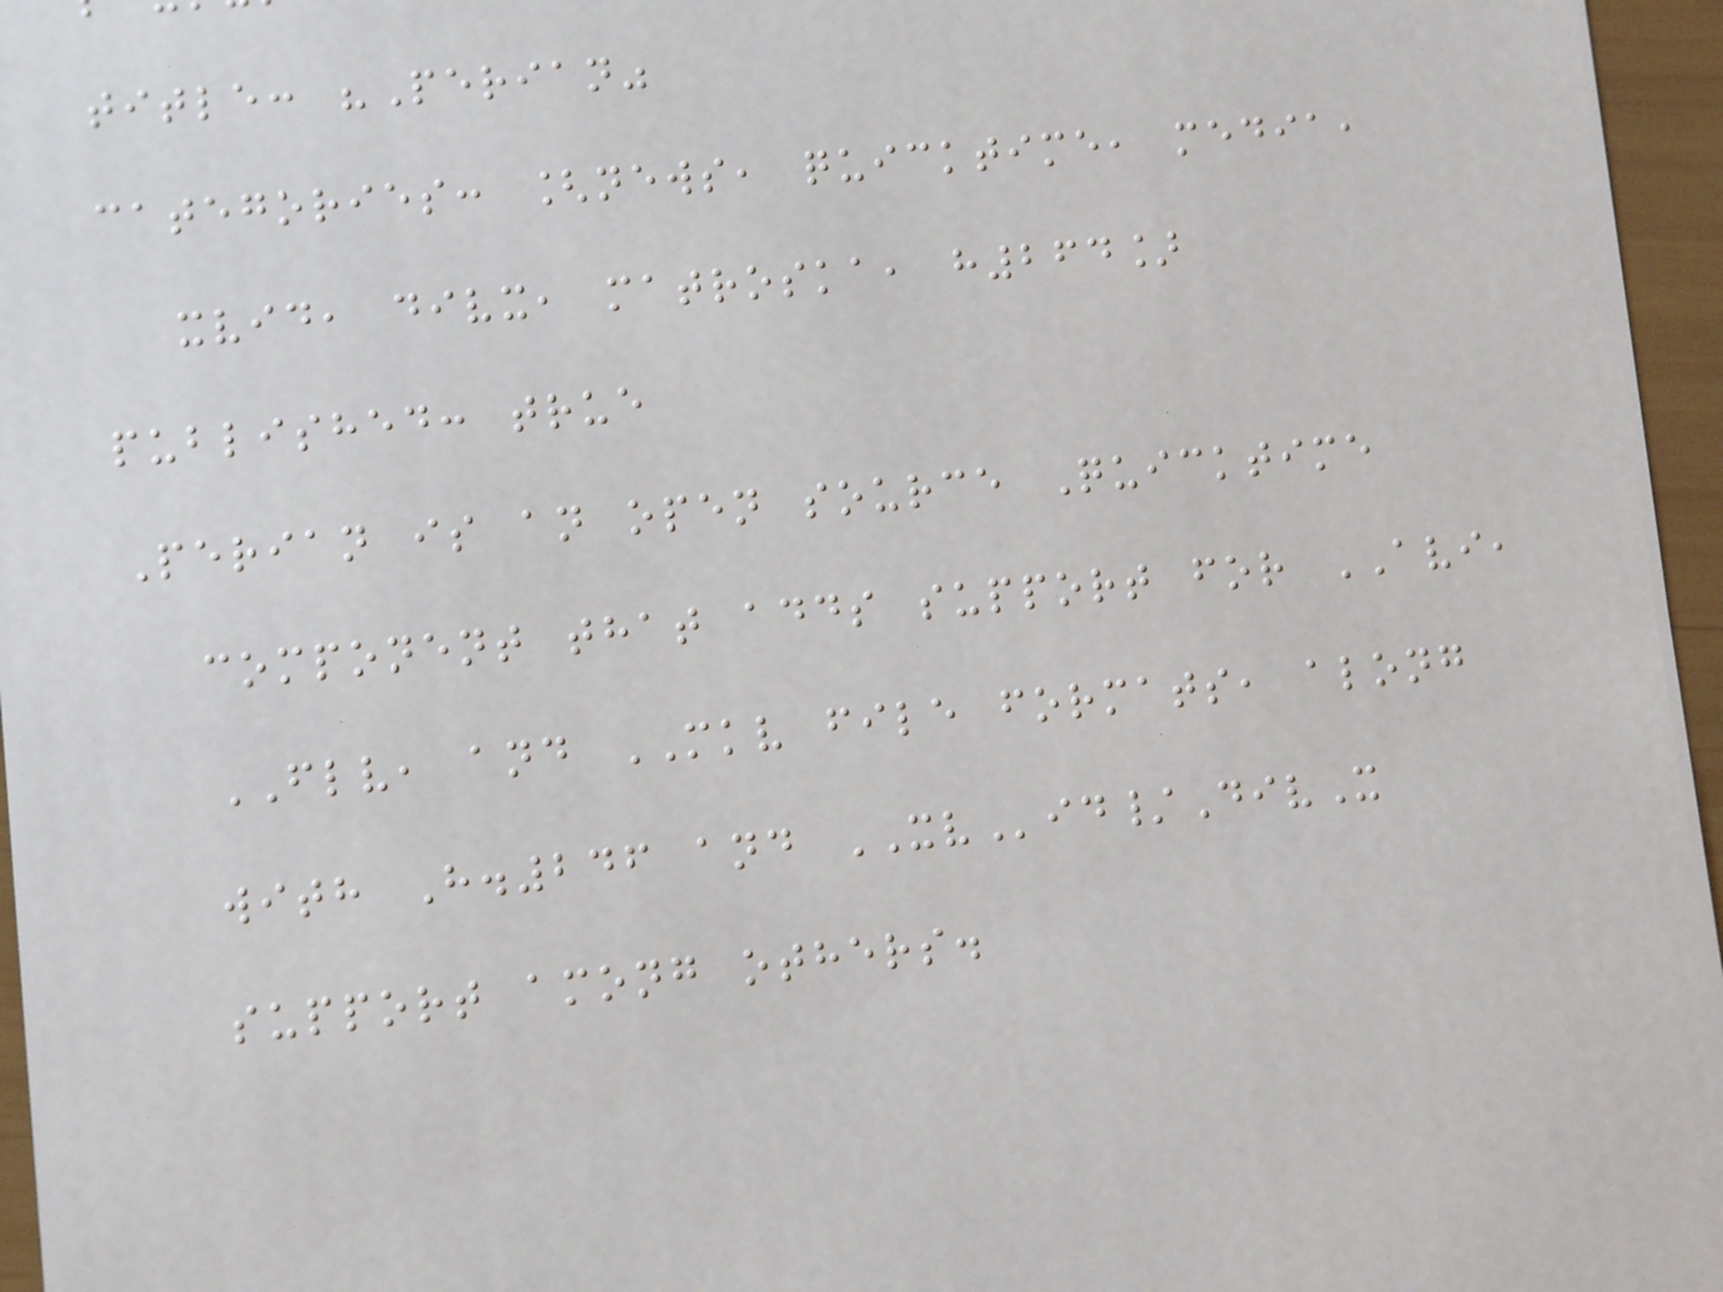title: "Perian"
categories: [news, quicktime, media,
xvid, divx, matroska, h264]
published: true
Perian is an open source Quicktime
component that adds support for AVI,
FLV, and MKV file formats, along
with H.246 and XVid/DivX
support among others.
